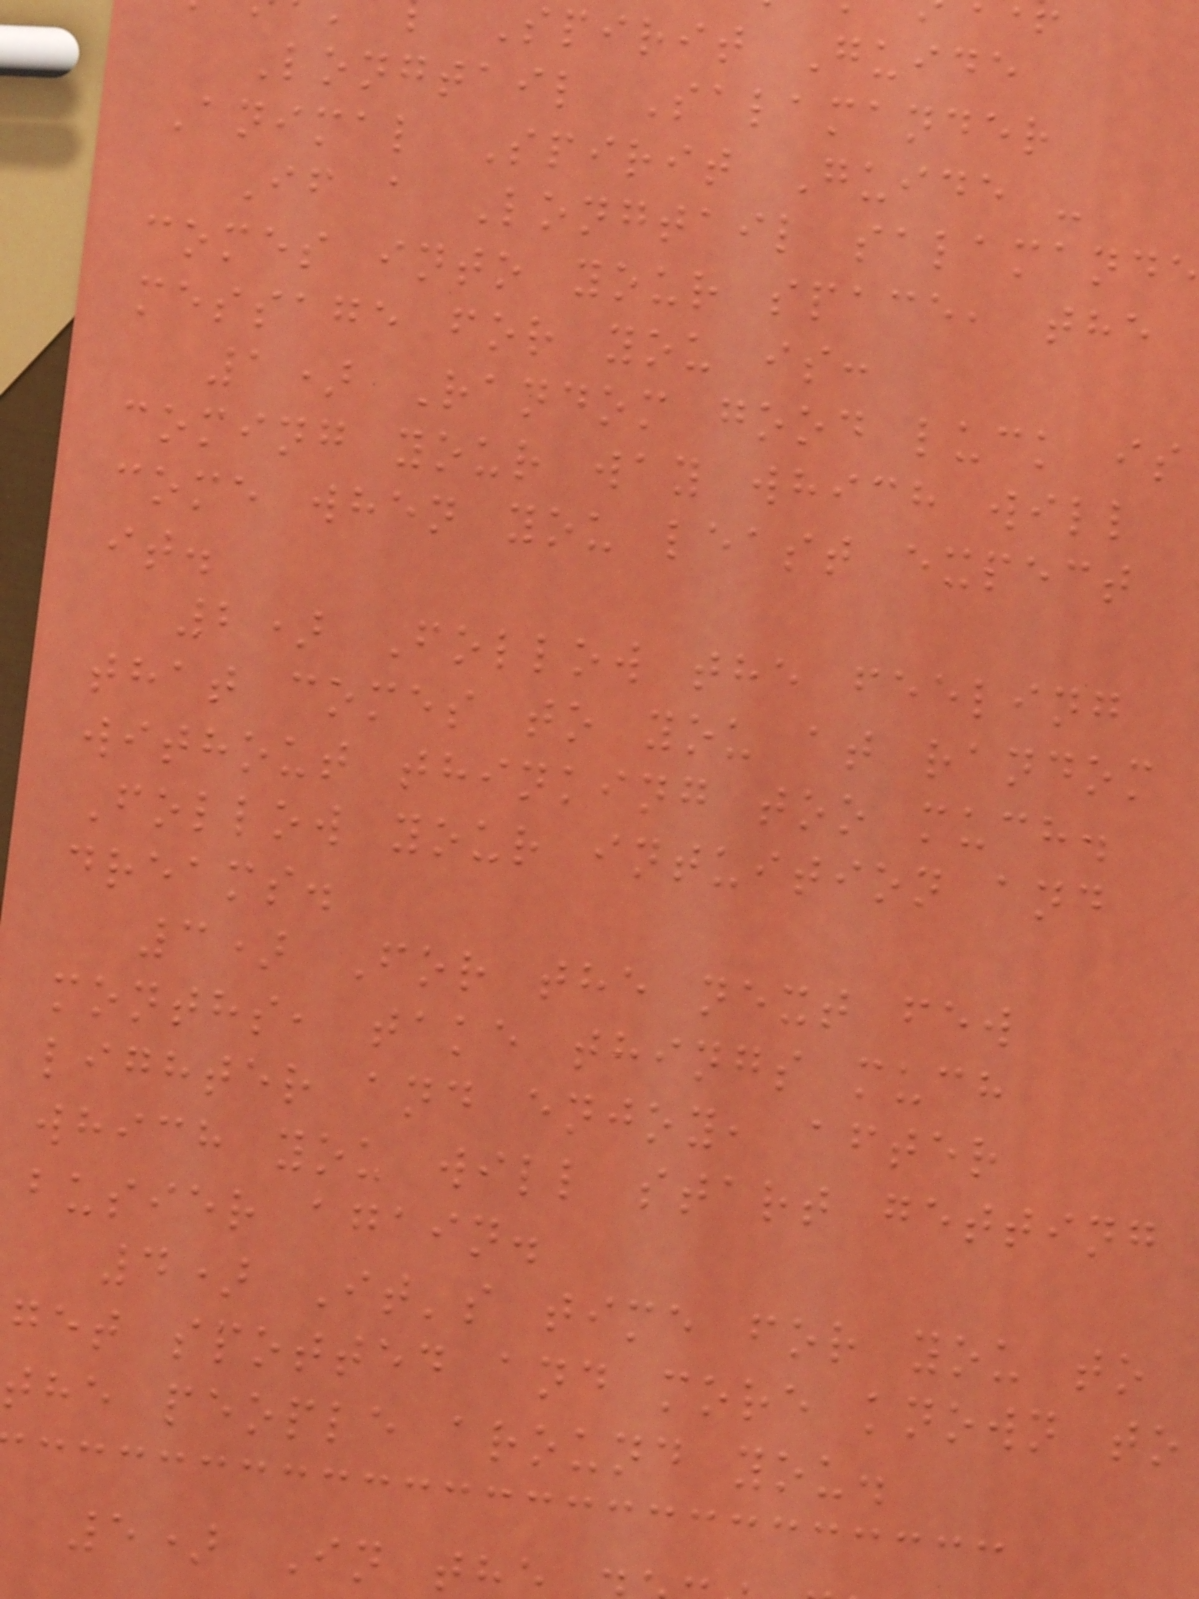spirit Guide
Longtail Salamander
Animal Spirit Guide -
If a Longtail salamande
comes into your space, the
message for you is:
1) Random good luck is
coming your way which will
come when you least expect
it.
2) Follow the feeling
that comes to you at random
without thinking too much.
Follow your intuition and
dreams.
3) For the next few
months, take things much
lighter and enjoy, after
which you will start getting
busier again.
4) It's time for you to
get spotted and more known to
the people around you.
5) In th
